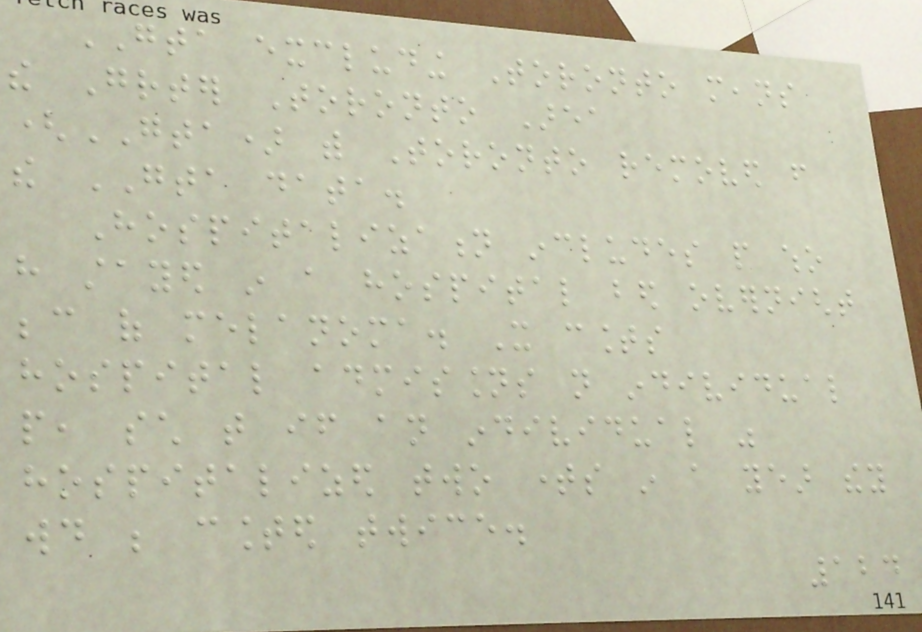GTA excluding Toronto means
the Greater Toronto Area
(GTA) with Toronto removed from
the GTA data.
Hospitalization includes people who
have stayed in a hospital bed overnight
because of melanoma. It counts
hospital admissions not individual
people, such that if an individual was
hospitalized two times in a year they
would be counted twice.
124
